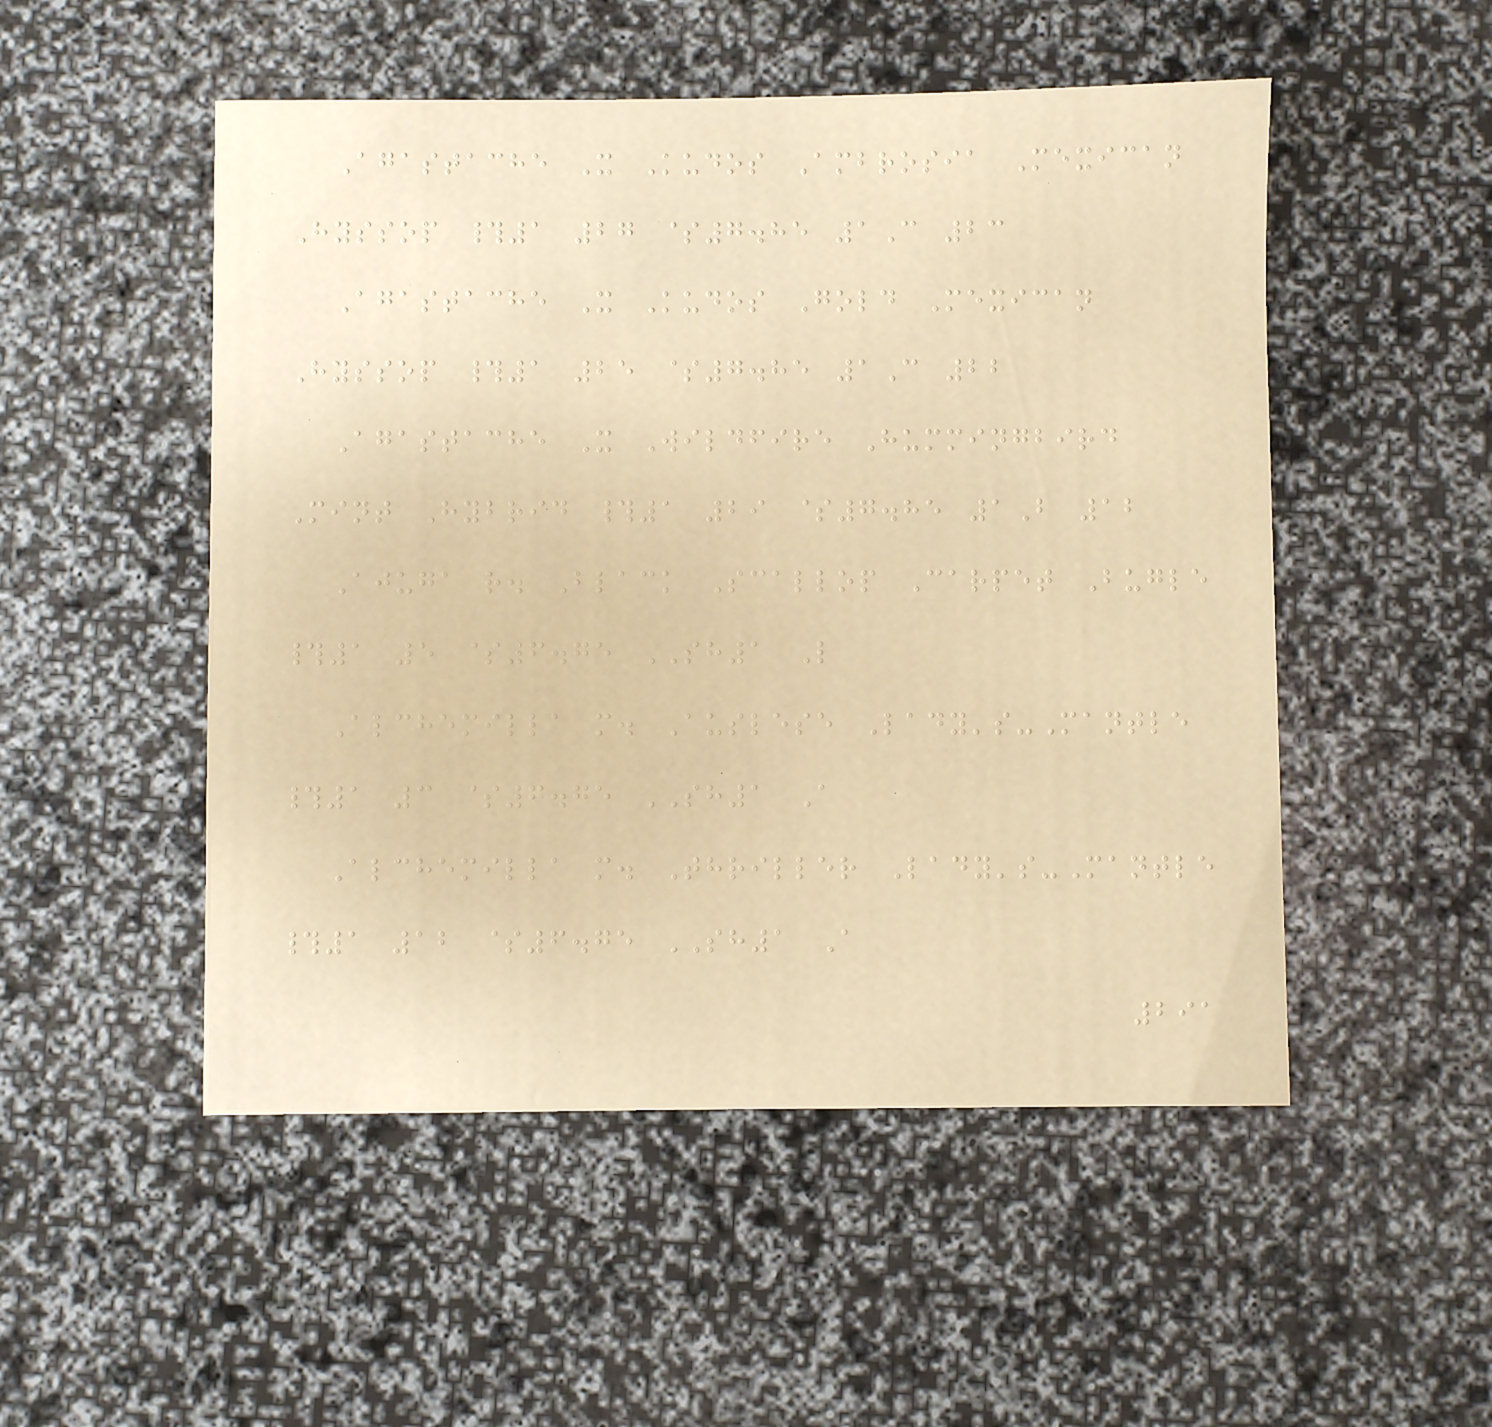Agastache X Kudos Ambrosia Mexican
Hyssop #1 27 $7.85 1C 23
Agastache X Kudos Gold Mexican
Hyssop #1 25 $7.85 1C 22
Agastache X Wildfire Hummingbird
Mint Hybrid #1 29 $7.85 1B 12
Ajuga r. Black Scallop Carpet Bugle
#1 5 $6.75 SH1 L
Alchemilla m. Auslese Lady's-Mantle
#1 3 $7.75 SH1 A
Alchemilla m. Thriller Lady's-Mantle
#1 12 $6.75 SH1 A
291
